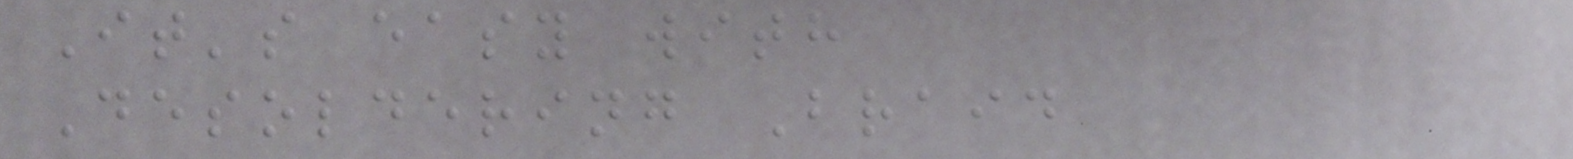It's easy with
Desoldering Braid
